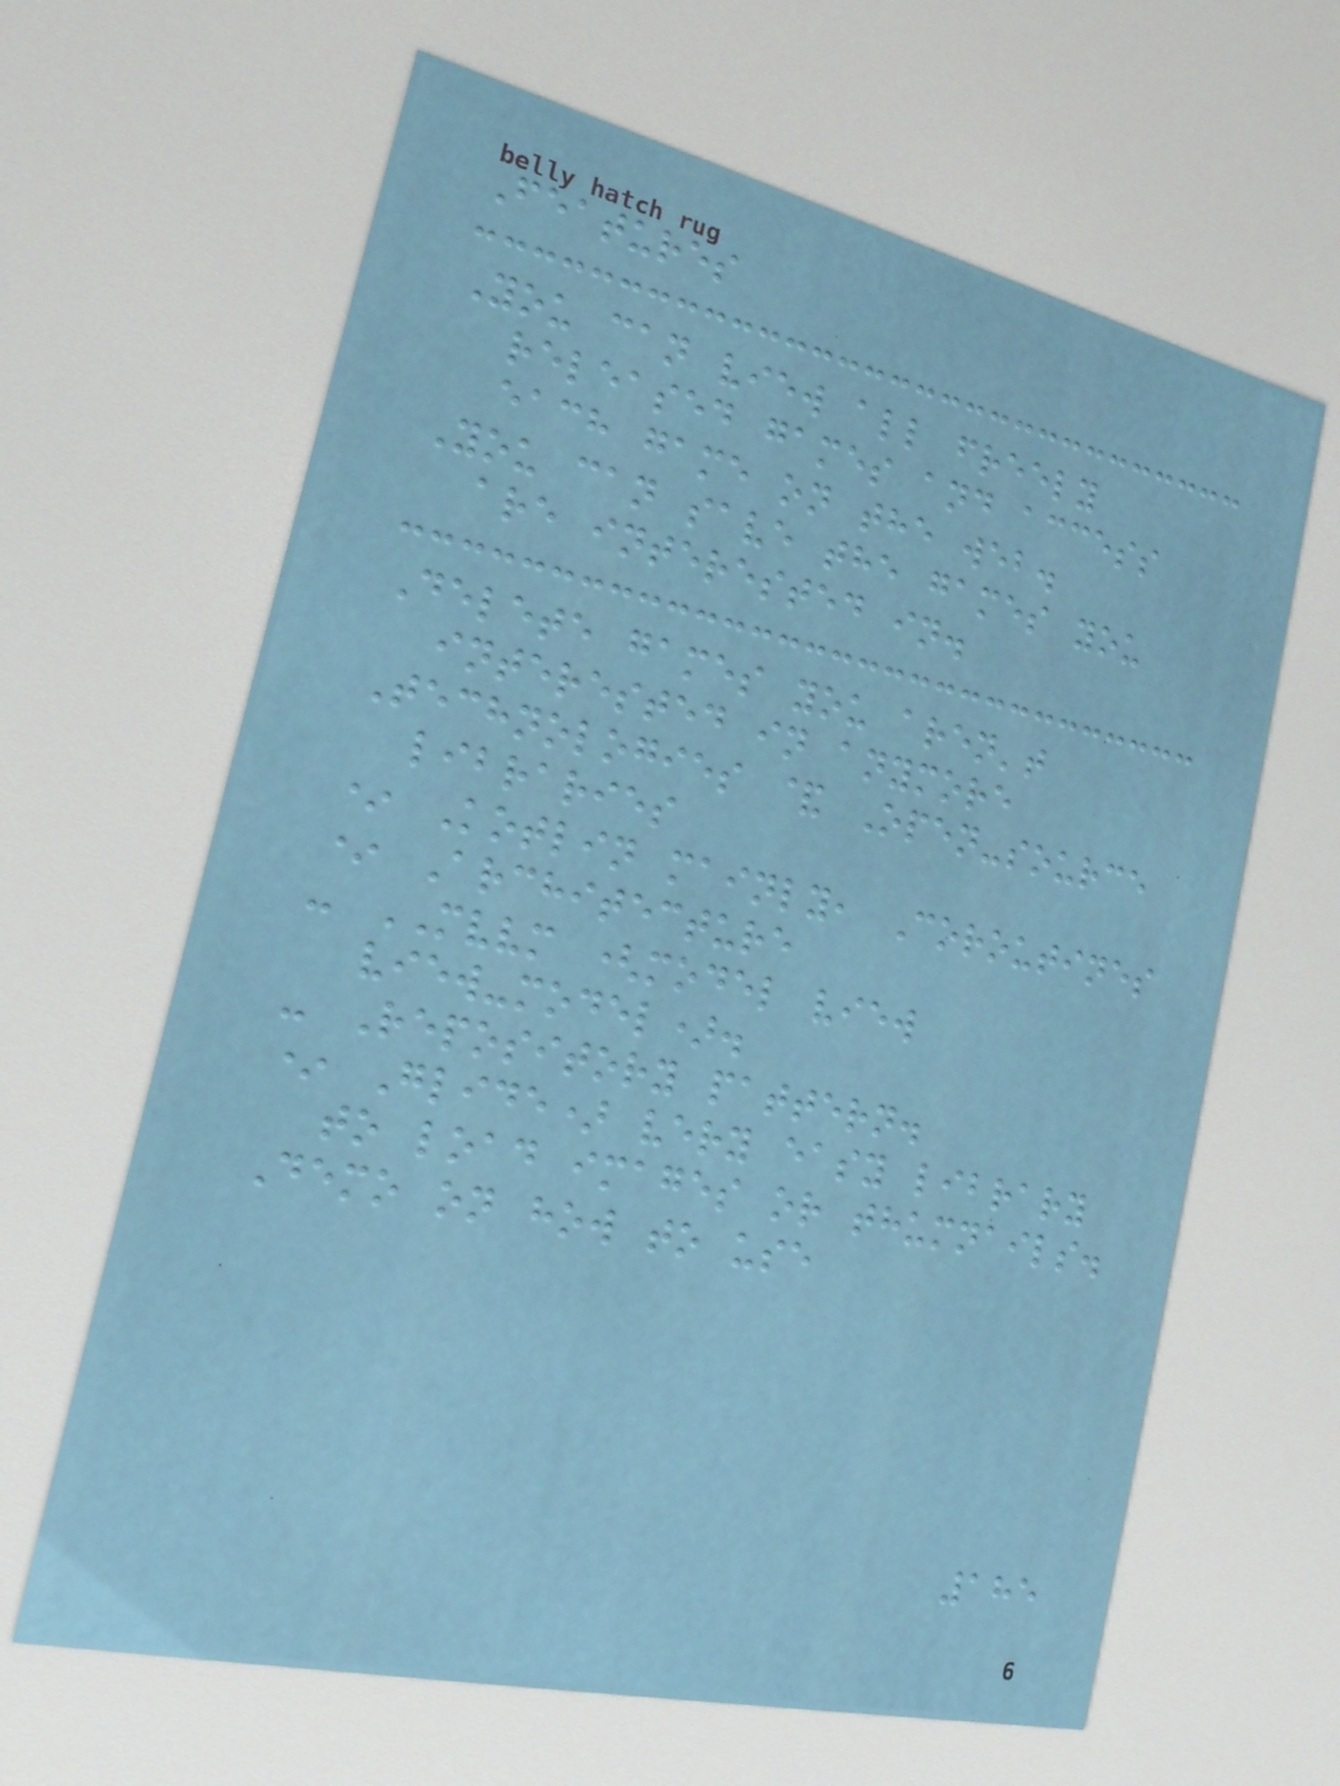Features
You can view all freely
released games and access
each game on the web.
You can save the games you
are interested in.
Delete games you aren't
interested in anymore
Technologies & Open-source
libraries
* Kotlin mainly, Coroutines
* Architecture
- MVVM (model view
view-model).
- Repository pattern.
* Glide) very easy library
to load images or thumnails.
Demo on how to use
185
